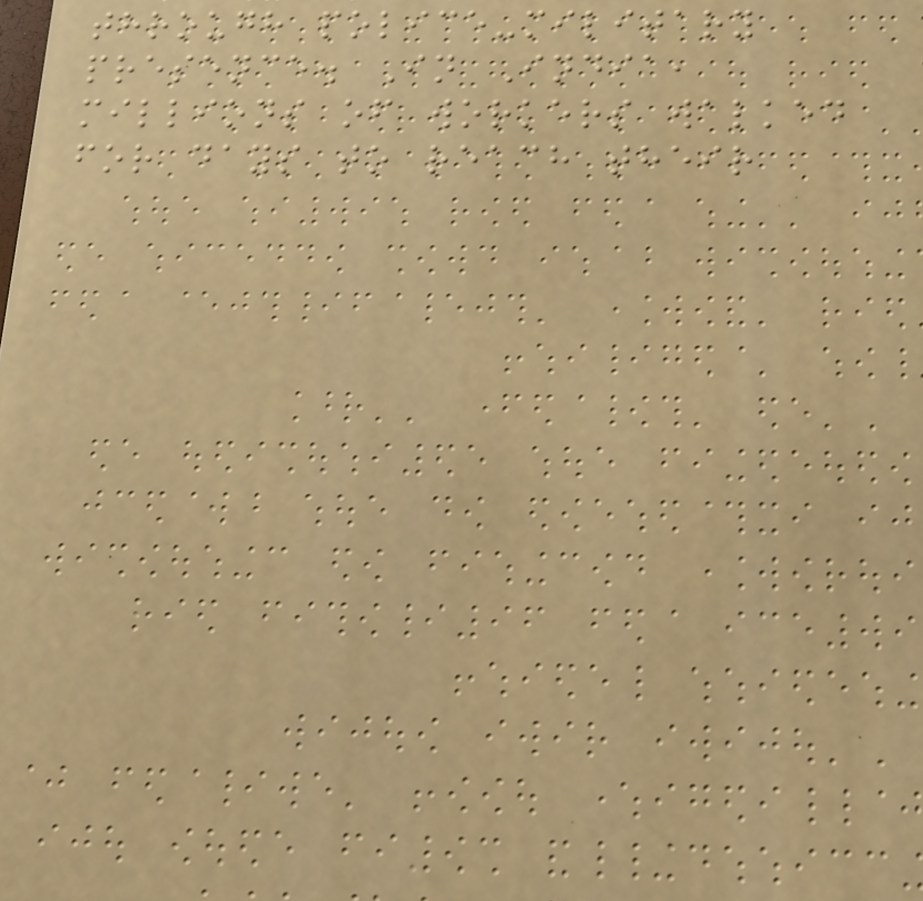through police-military
presence. In India,
millions of workers walked
for days to reach their
